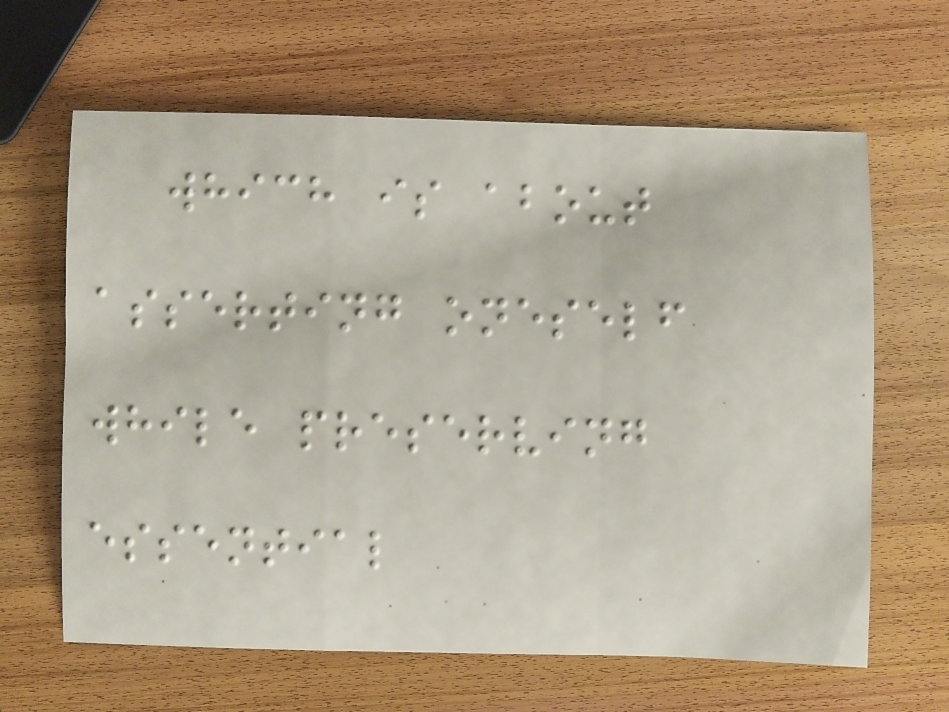which is about
asserting oneself
while preserving
essential
